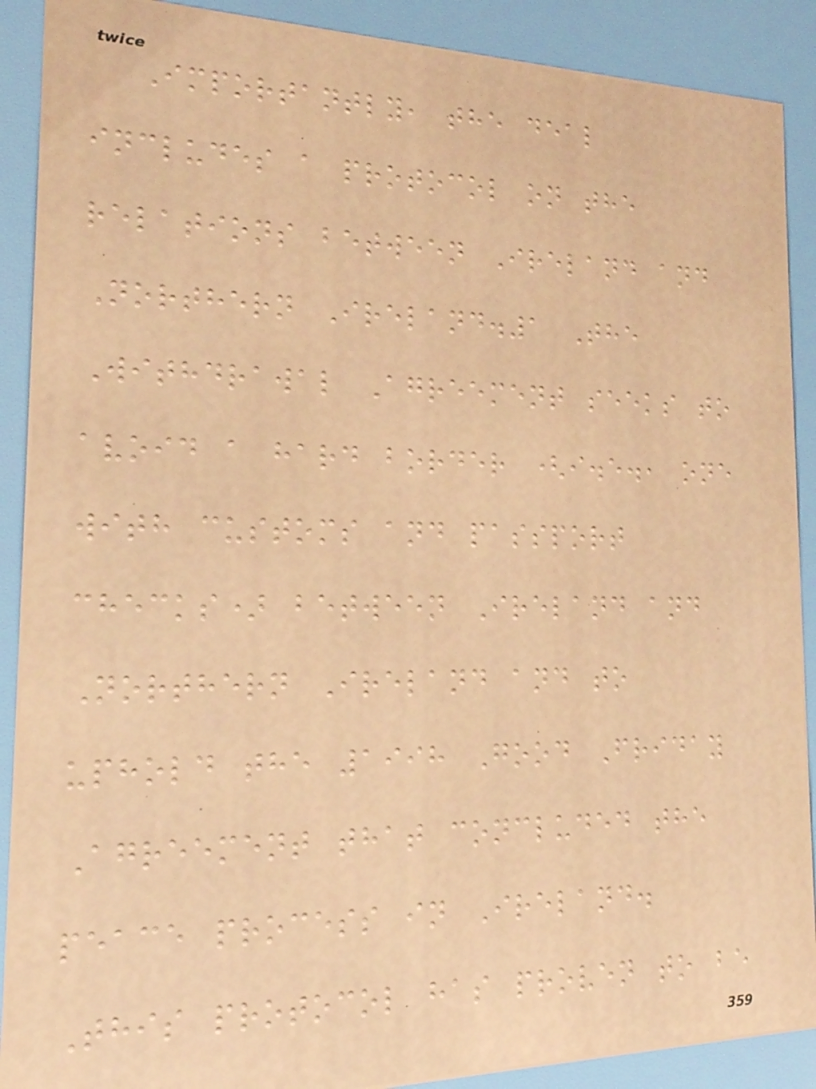Importantly, the deal
includes a protocol on the
relations between Ireland and
Northern Ireland.1 The
Withdrawal Agreement seeks to
avoid a hard border (i.e., one
with customs and passport
checks) between Ireland and
Northern Ireland and to
uphold the 1998 Good Friday
Agreement that concluded the
peace process in Ireland.
This protocol has proven to be
